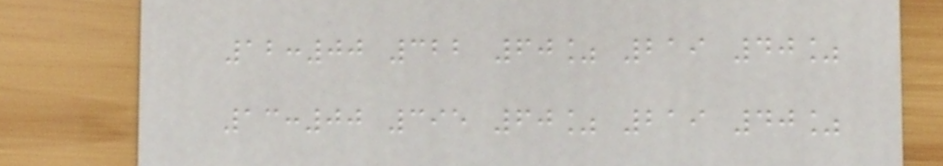12:00 322 60% 219 40%
13:00 395 60% 219 40%
